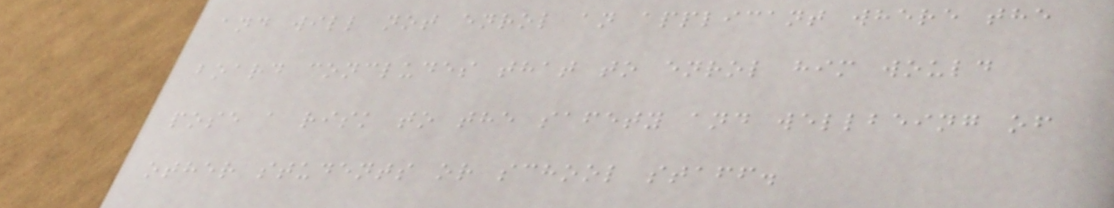and will not enrol an applicant where the
board concludes that to enrol him would
pose a risk to the safety and wellbeing of
other students or school staff.
